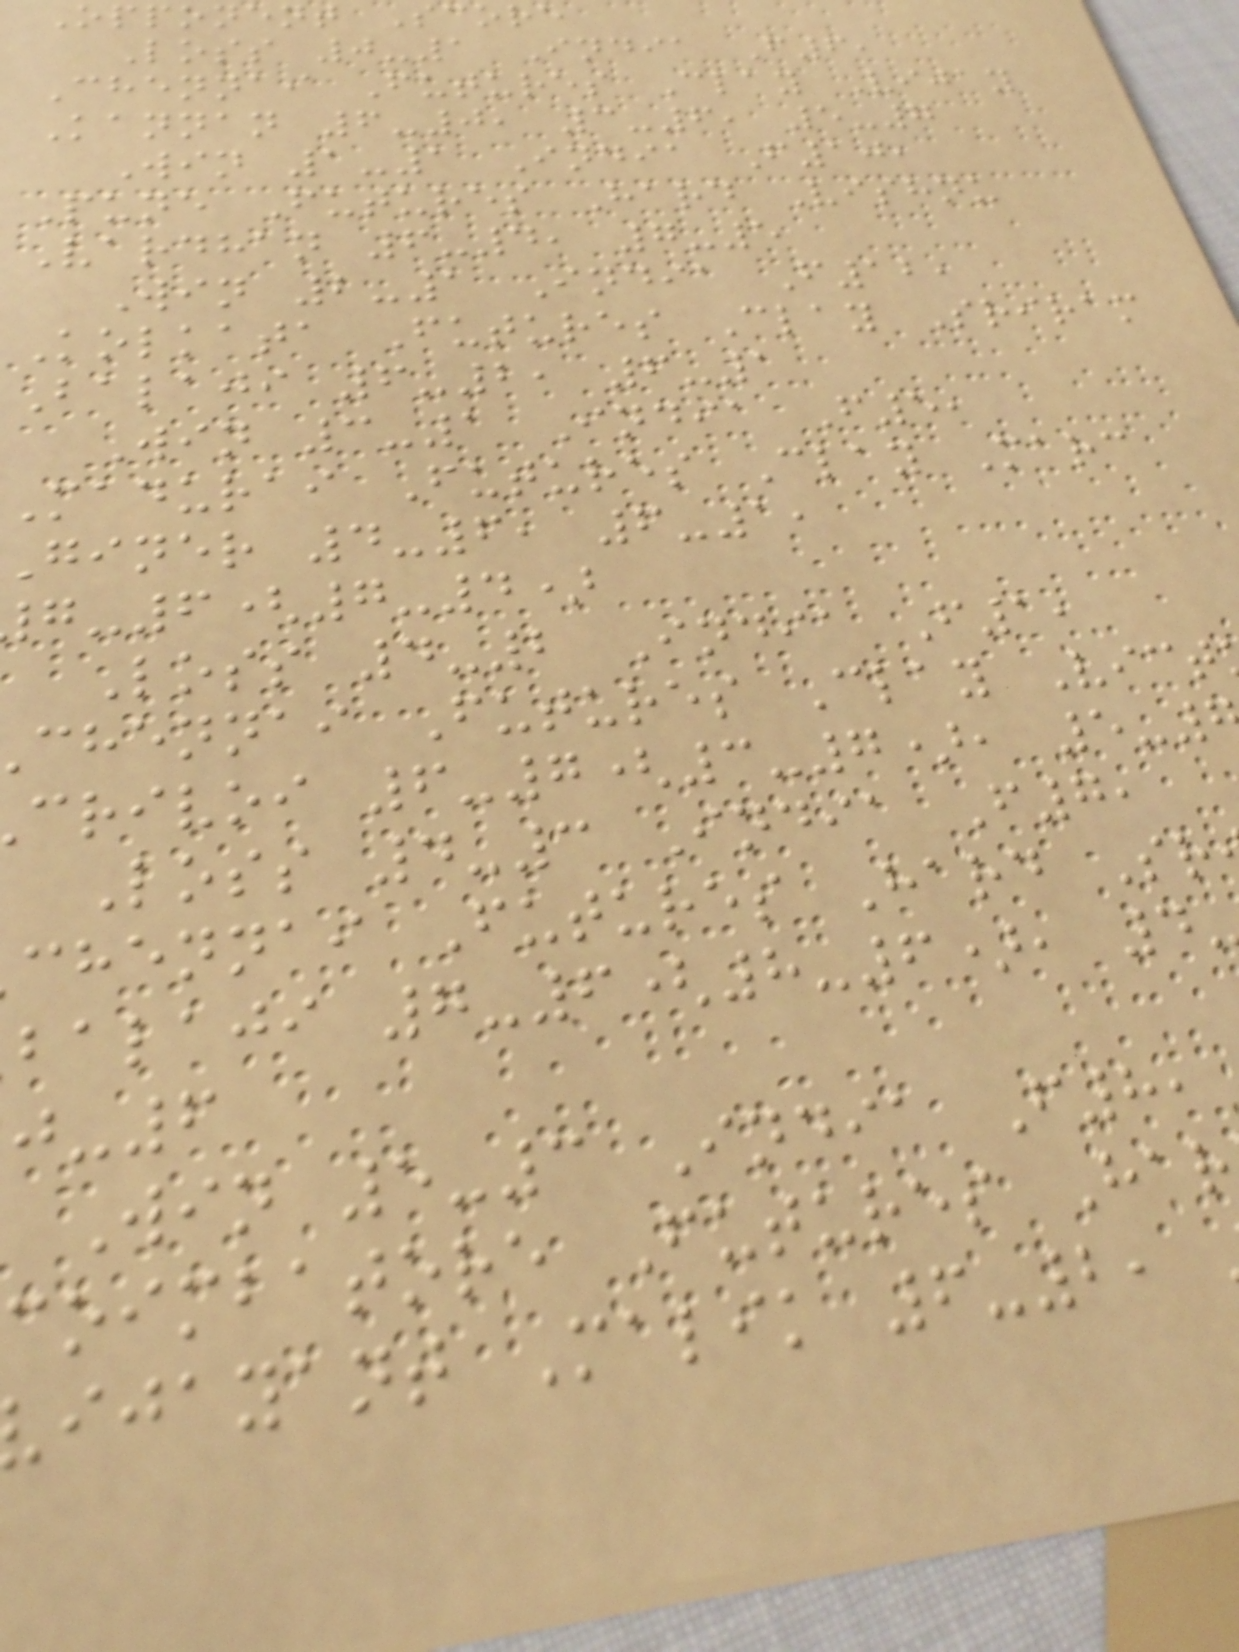Opponent Score
Loss 0-1 India F6,
Chennai Futures Clay Vijay
Kannan 6-0, 3-6, 5-7
Win 1-1 India F10,
Pune Futures Hard Vishnu
Vardhan 6-4, 7-5
Win 2-1 India F12,
Kolkata Futures Clay Sriram
Balaji 6-2, 6-1
Win 3-1 India F5,
Madurai Futures Clay Marc
giner 4-6, 6-1,
-6(7-4)
Loss 4-2 India F1,
chennai Futures Clay Vict
crivoi 6-7(3-7), 5-
Loss 4-3 India F7,
chennai Futures Hard Sr
balaji 7-6(8-6), 4
Win 5-3 India F8,
coimbatore Futures Har
ijayant Malik 6-2,
